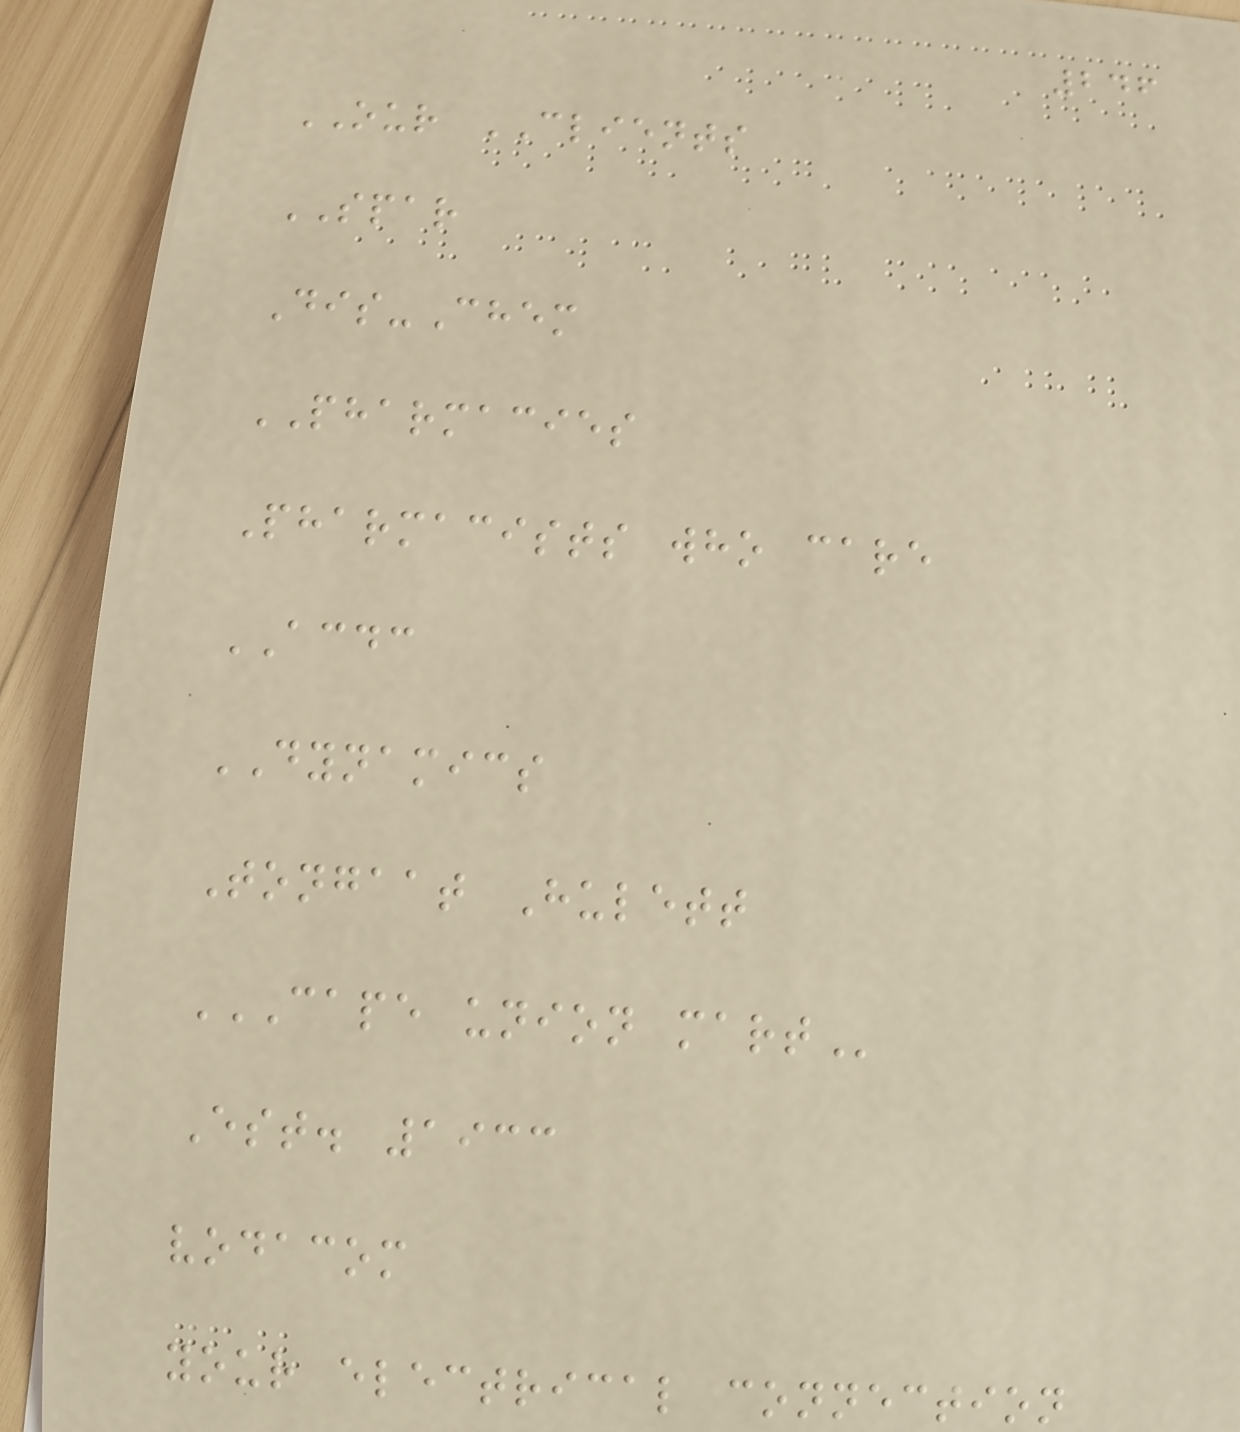246
OUR CLIENTS
SPAR
Dis-Chem
PHARMACIES
Pharmacists who care
ACDC
DYNAMICS
Tongaat Hulett
CAPE UNION MART
Est. 1933
vodacom
your electrical connection
